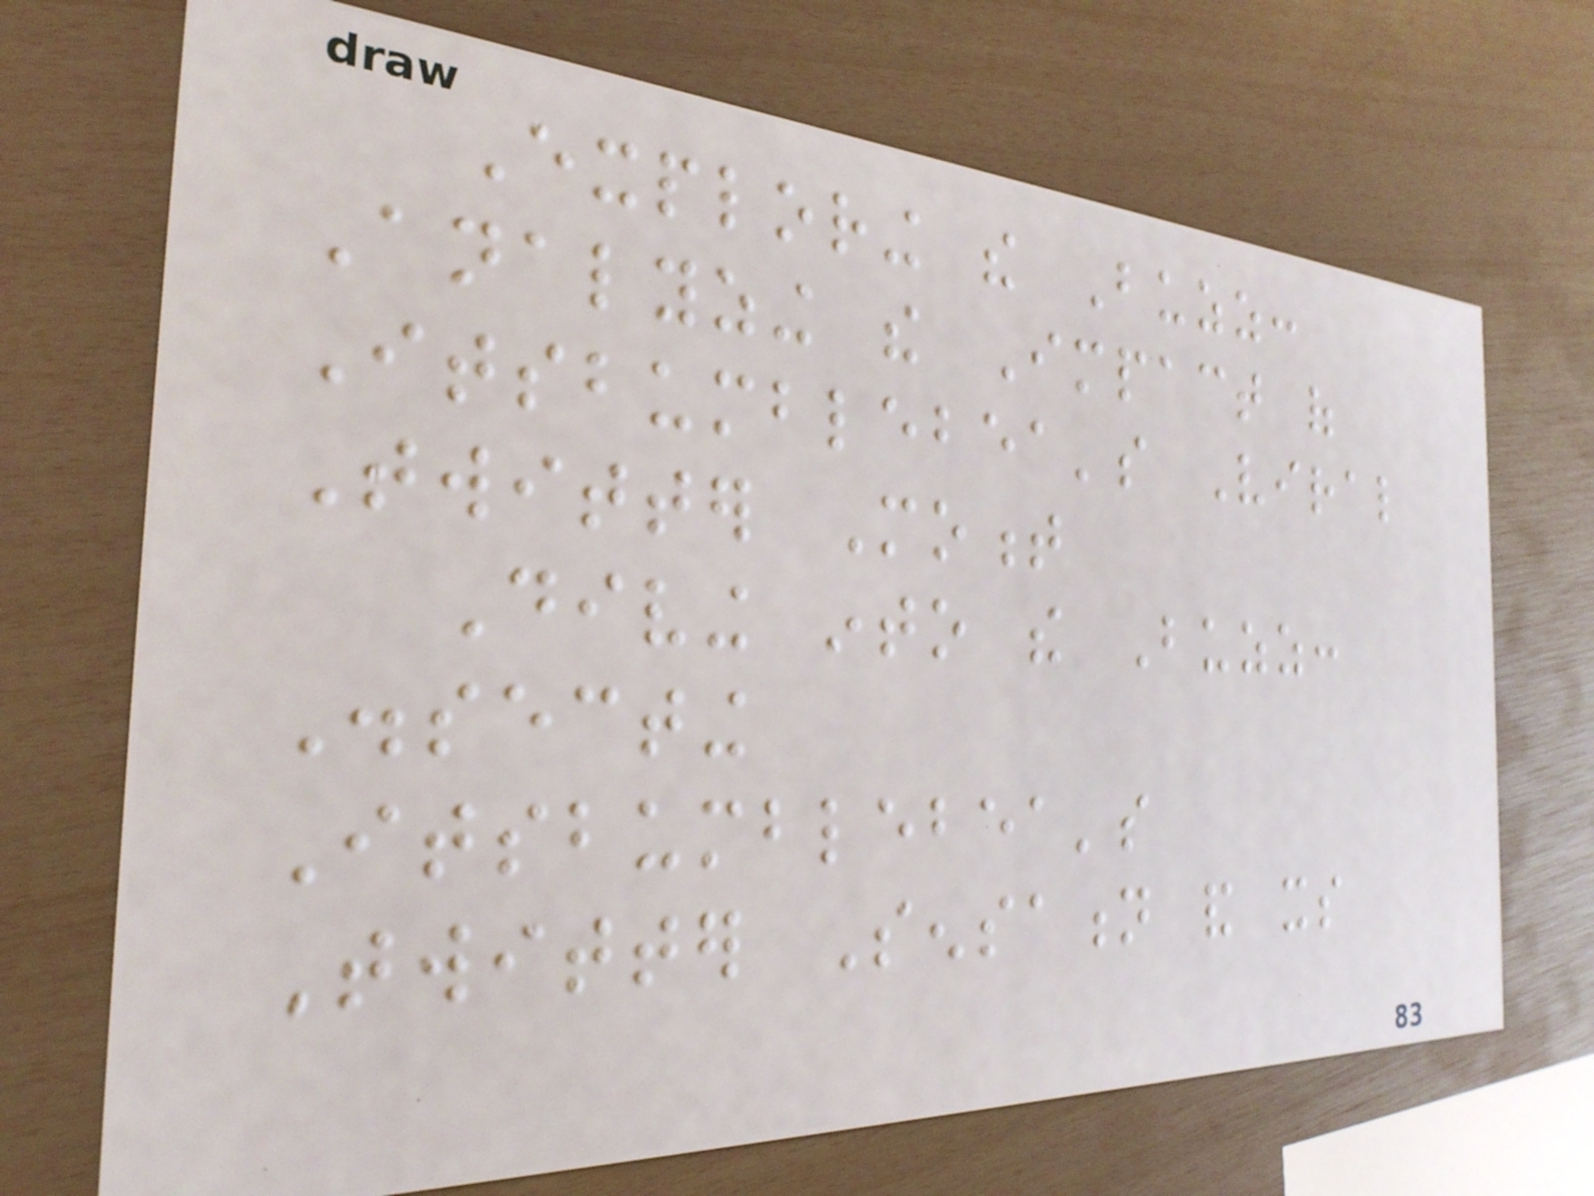Exploring the Buzz:
Analyzing the Impact of
Itsbumblebea's Viral
Twitter Moment
Diving into the Buzz:
Dissecting
Itsbumblebea's
Twitter Sensation and its
